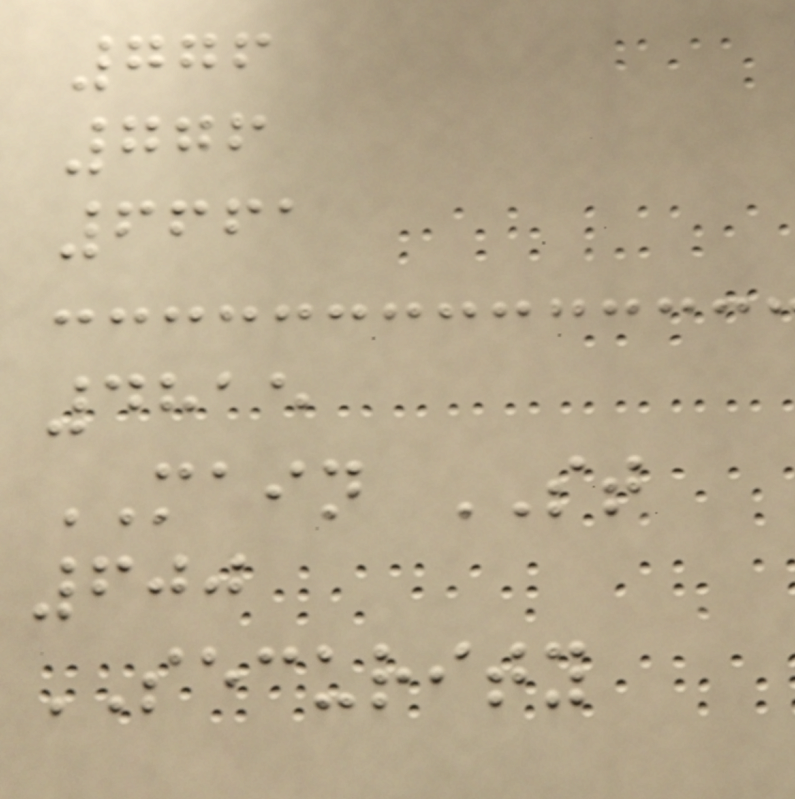776
776
6661
4815
MAIN ST
600
SECURITY
